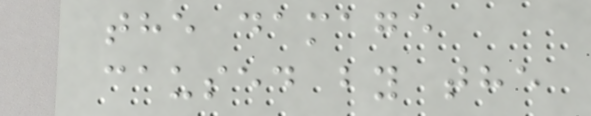the damage
caused by the
